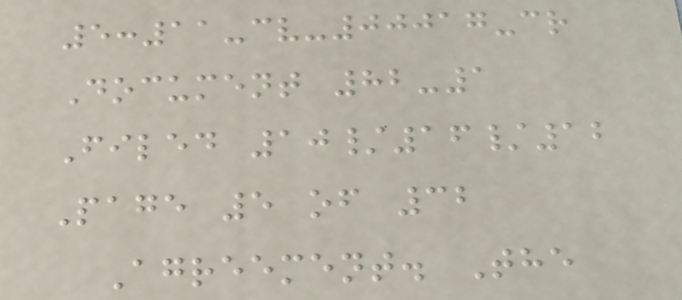5:11-cv-00017-cr
Document 82-1
Filed 10/16/12
Page 5 of 32
Agreement. The
